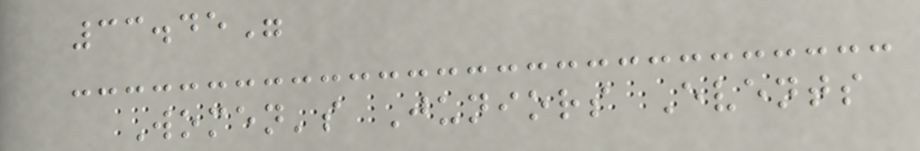33.45"
Women's Juniors Events
